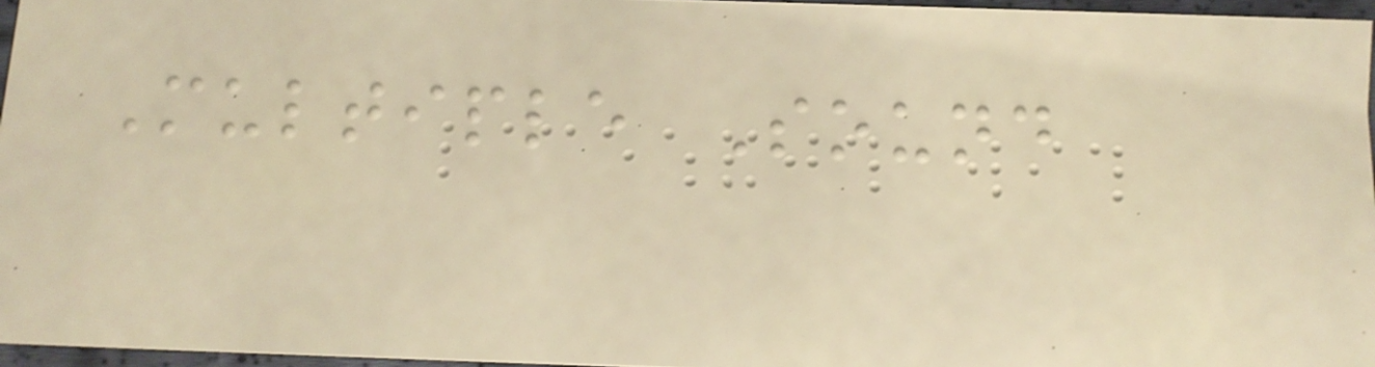Multiple Sound
